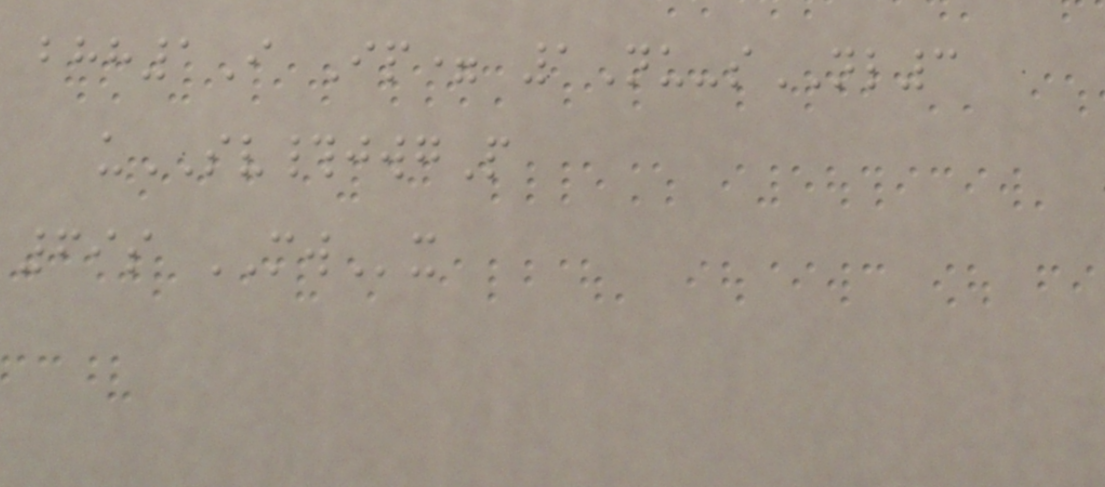bhh1I Ip= 1Nu-sNL3
uSV#jwgP
69s MWx
